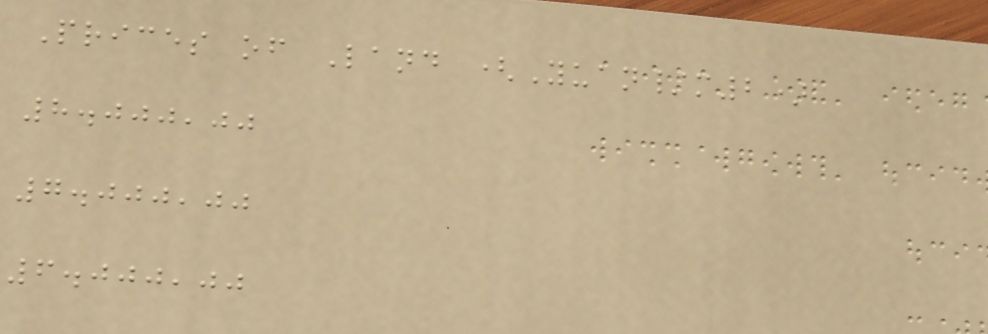Prices of Land (Yuan/m2)
8.000,00
7.000,00
6.000,00
